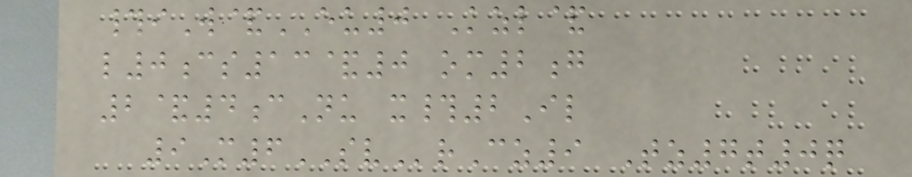#iW&EU0 Kzl&
l0cs13&0 om2g
2&4cNu x#2Il
9M6SVrCz9 Tz7t0q
